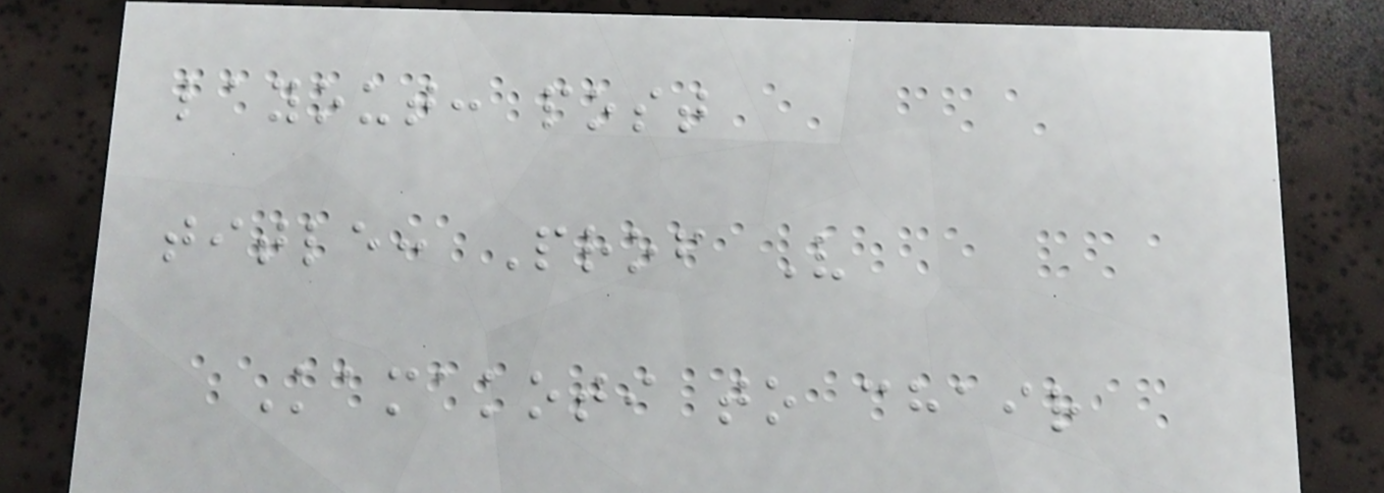layout: post
title: Prof V
Kamakoti to chair
